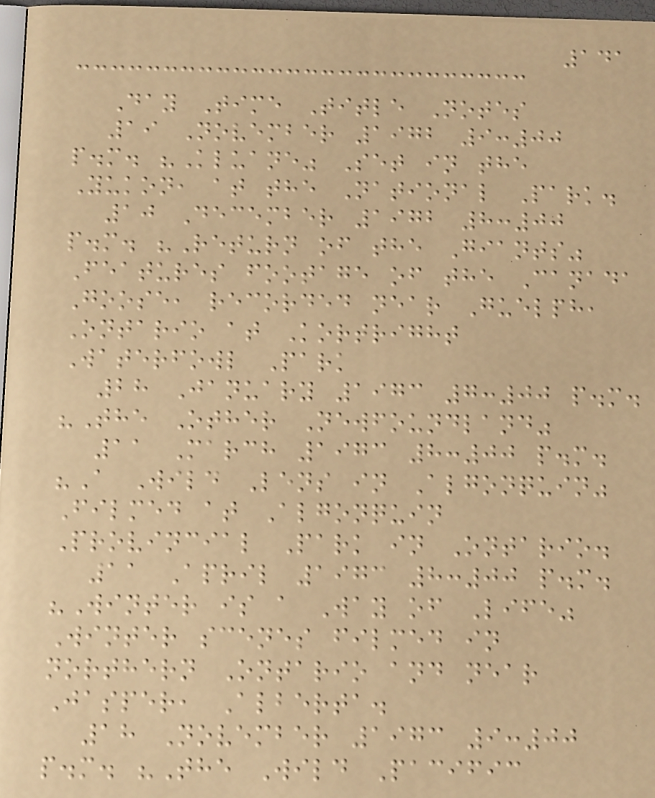141
Day Time Title Notes
19 November 1972 9:00
p.m. "Kluane" Set in the
Yukon, at the National Park.
10 December 1972 8:00
p.m. "Return of the Giants"
Features footage of the Canada
Goose, recorded near Guelph,
Ontario at Kortright
Waterfowl Park
28 January 1973 7:00 p.m.
"The Other Newfoundland"
11 March 1973 8:00 p.m.
"A Wild Lens in Algonquin"
Filmed at Algonquin
Provincial Park in Ontario.
11 April 1973 8:00 p.m.
"Winter is a Way of Life"
Winter scenes filmed in
northern Ontario and near
Jasper, Alberta.
18 November 1973 9:00
p.m. "The Wild Pacific
